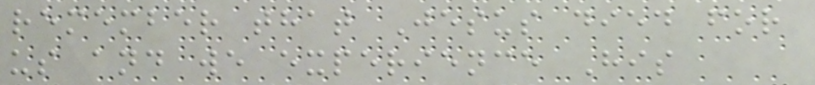remember that Jesus died for
us and we experience His
